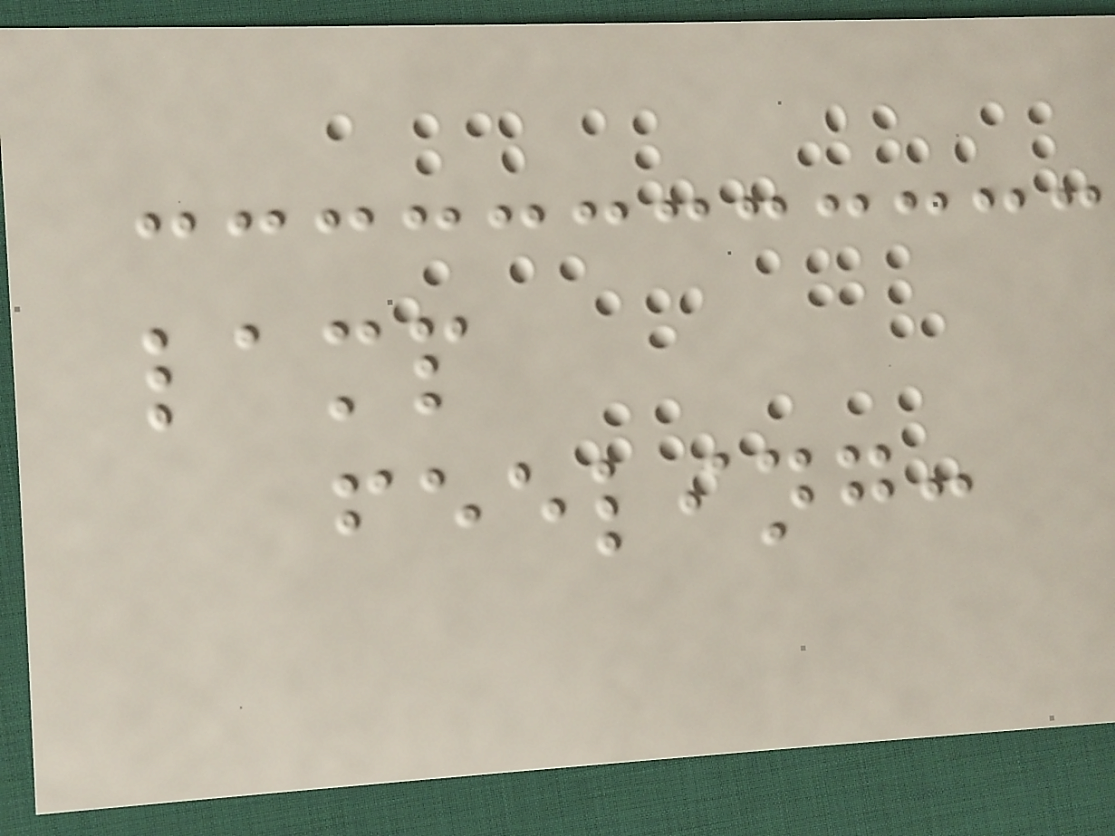lamp
feeling:
